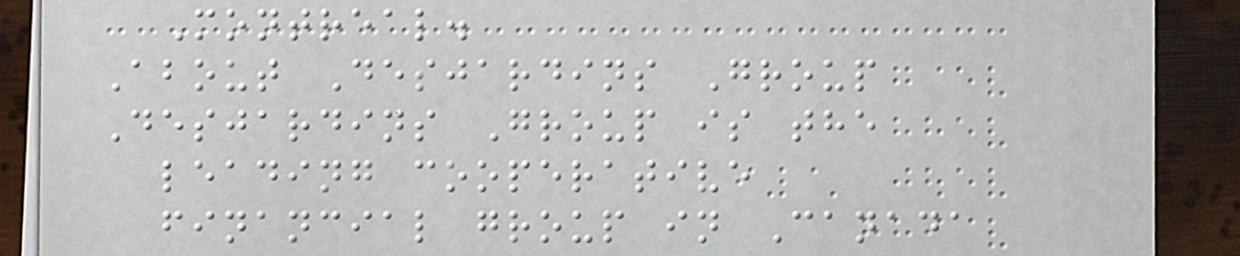Montreal.
About Desjardins Group
Desjardins Group is the
leading cooperative
financial group in Canada
